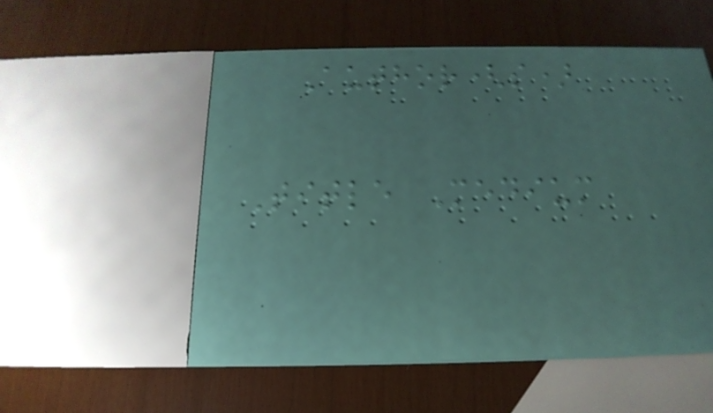Author(s)
Title Medium
